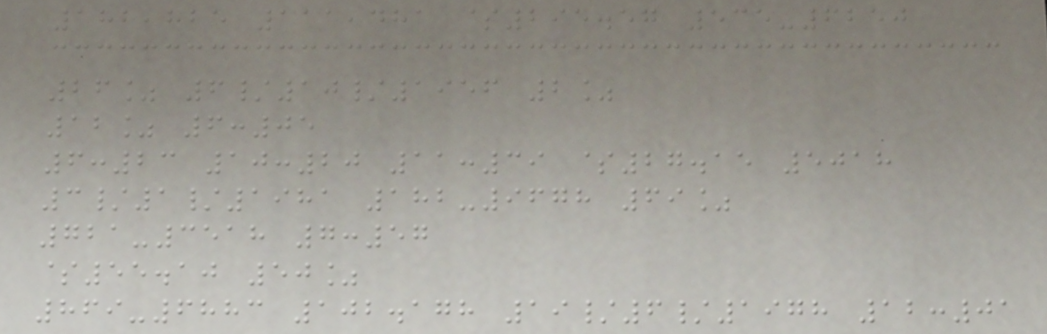182,825 111,481 $295.57 535-6250
26% 6/10/1956 2%
12% 6:05
6:23 10:20 11:39 $27.15 5018
3/1/1981 182-9678 69%
721-3518 7:57
$55.10 50%
869-6883 102.178 19/6/1978 12:01
